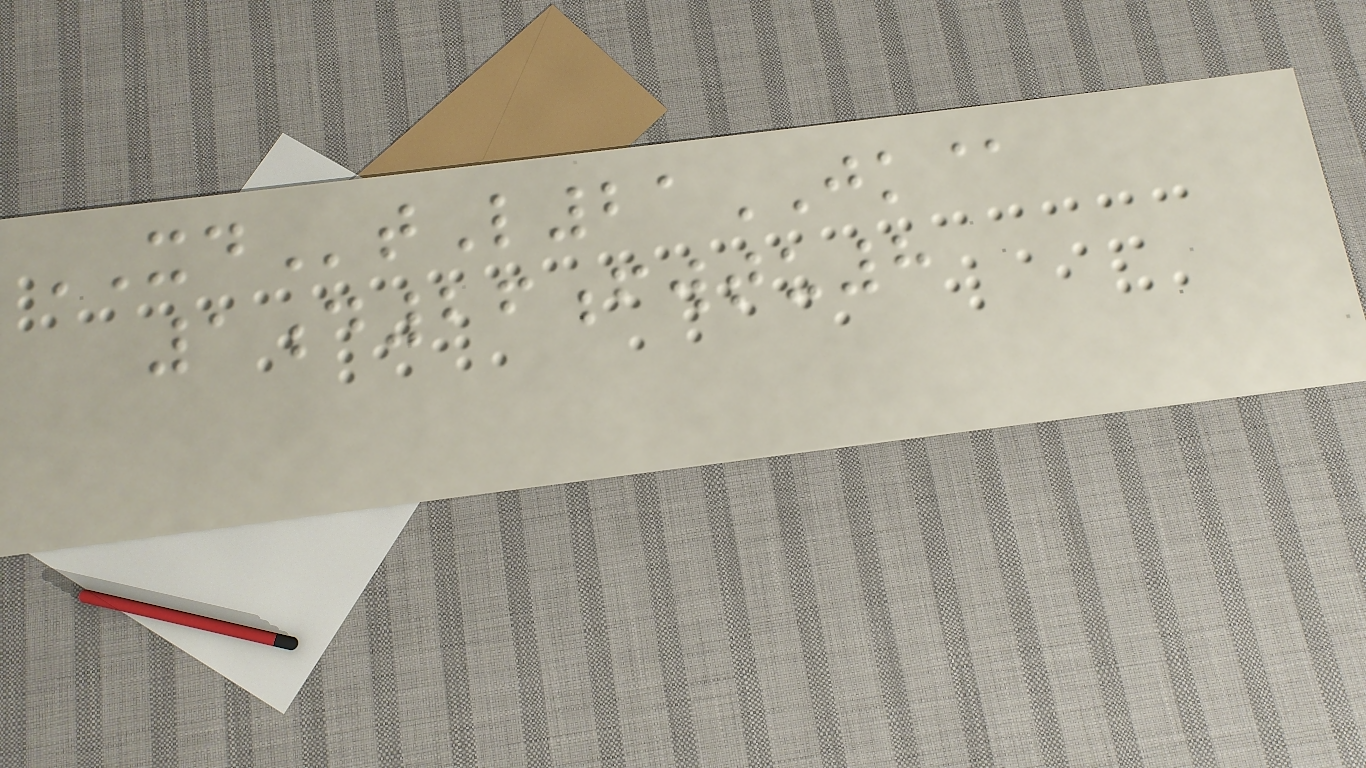XDtL21JK@
1d26fwtu8
